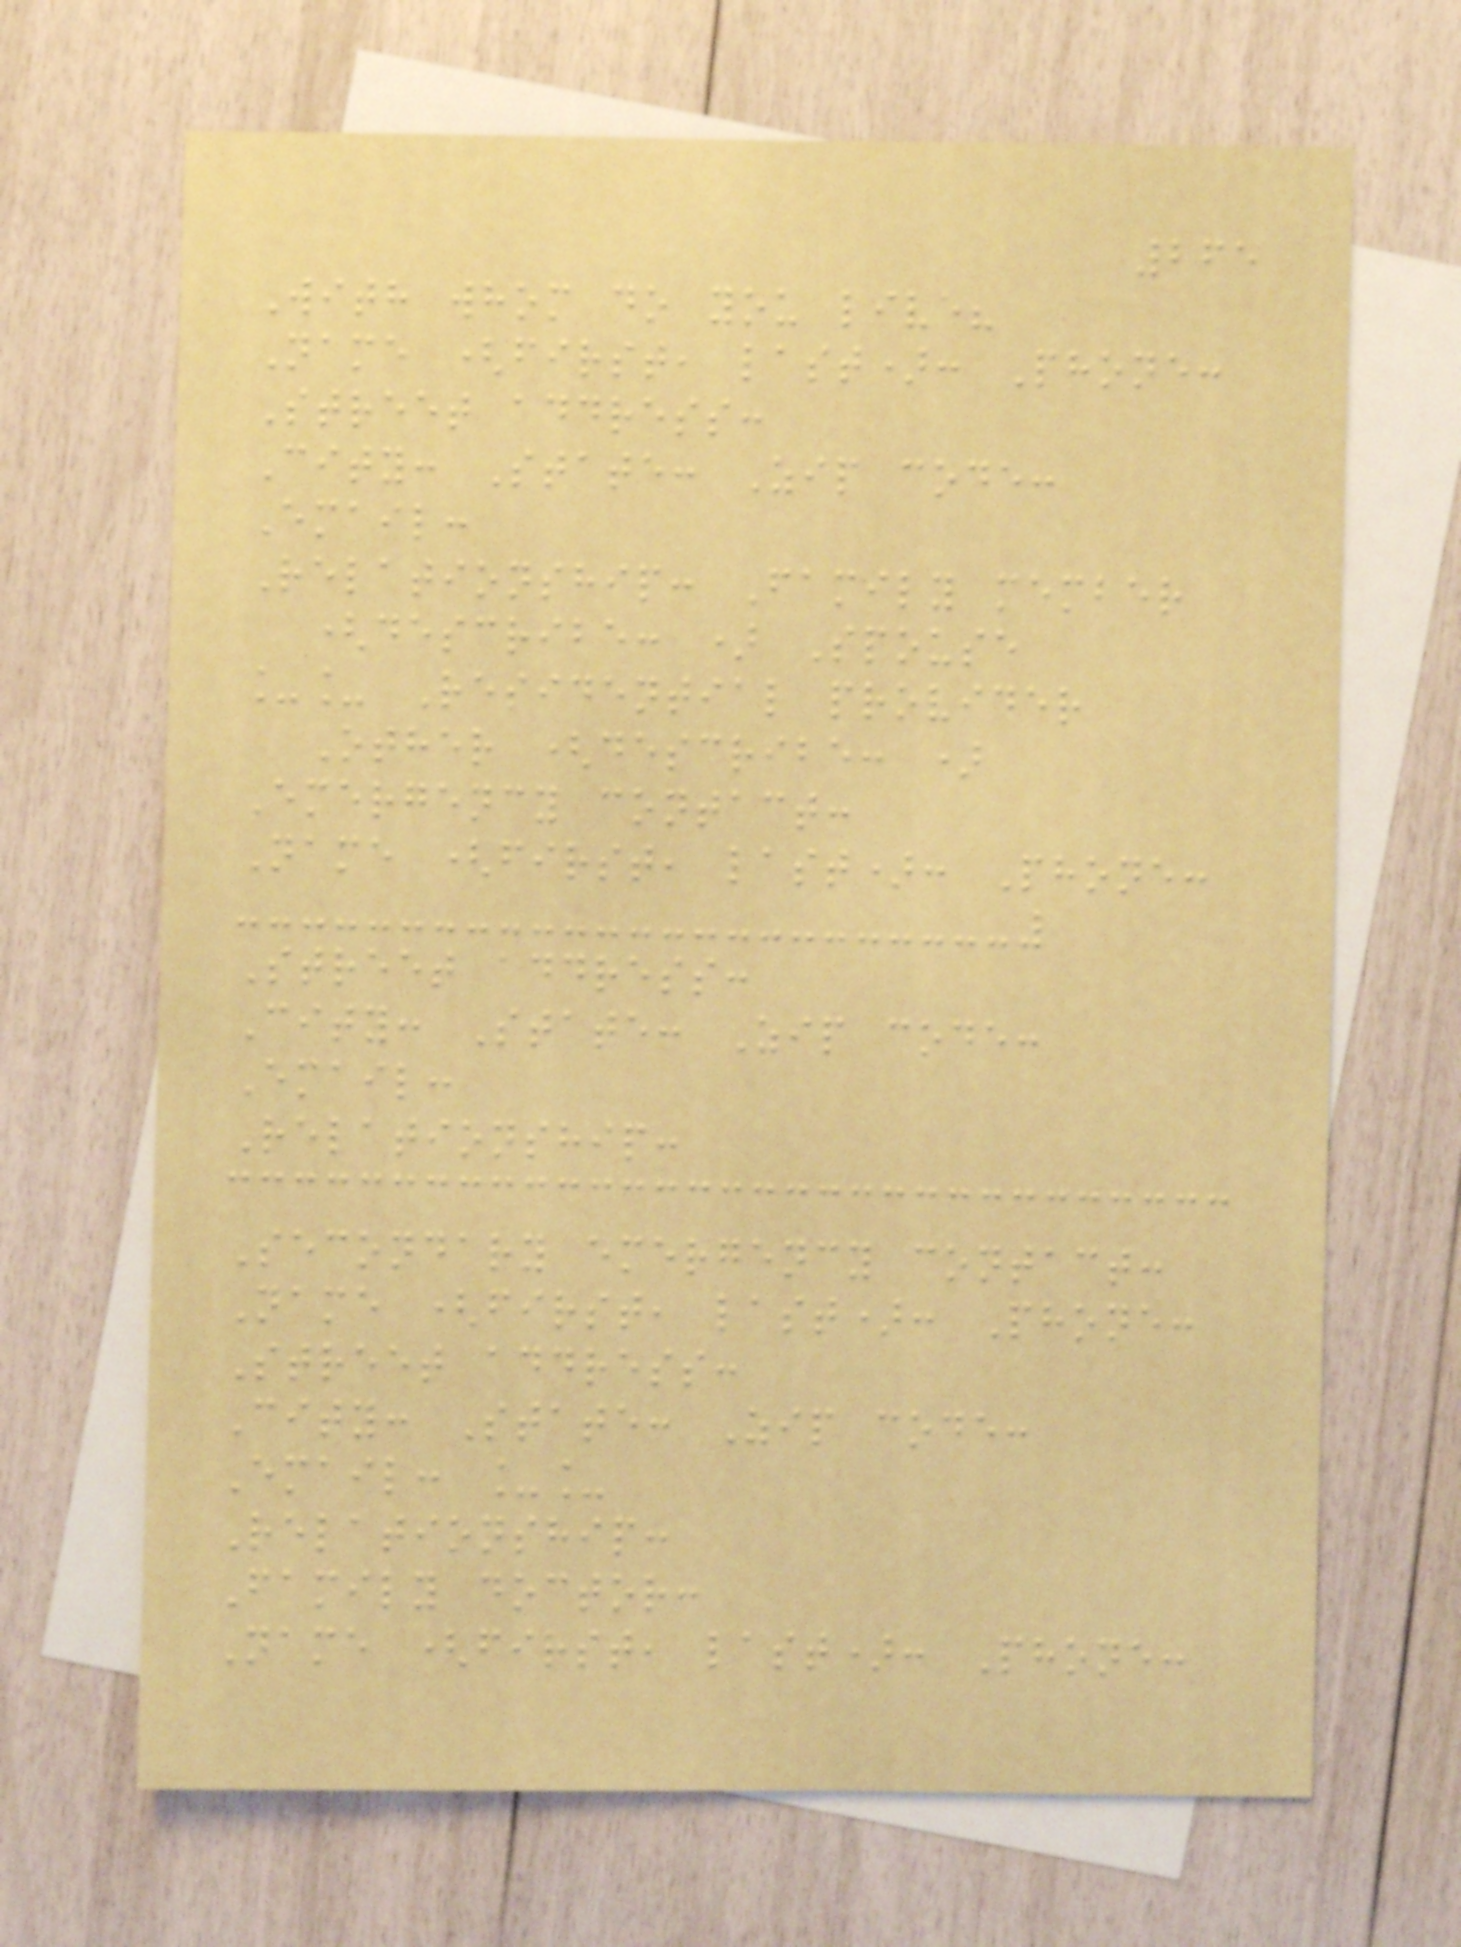265
With whom do you live?
Name (first, last): Phone:
Street address:
City: State: Zip code:
Email:
Relationship: Family member
(describe: ) Spouse
__ Residential provider
Other (describe: )
Emergency contact:
Name (first, last): Phone:
Street address:
City: State: Zip code:
Email:
Relationship:
Secondary emergency contact:
Name (first, last): Phone:
Street address:
City: State: Zip code:
Email: __
Relationship:
Family doctor:
Name (first, last): Phone:
